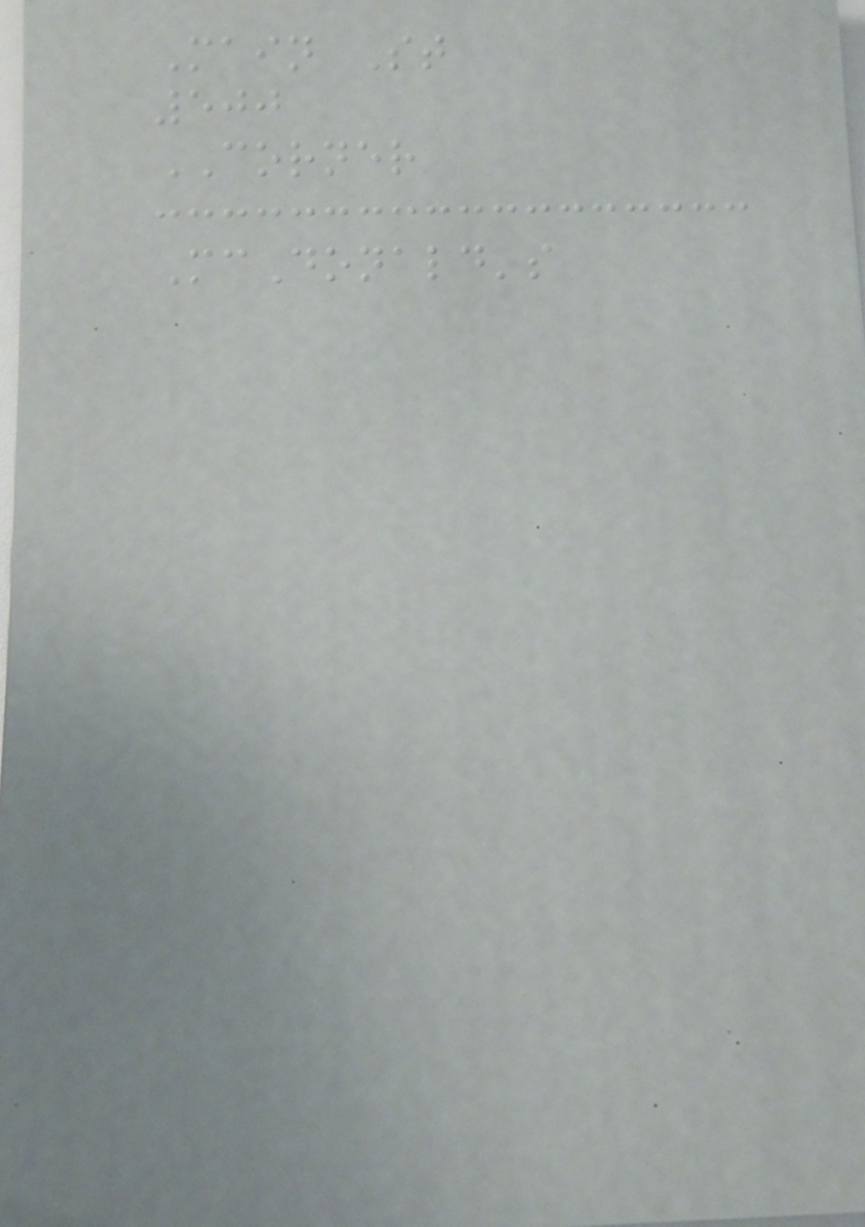Main St
500
CORNER
McDonald's
